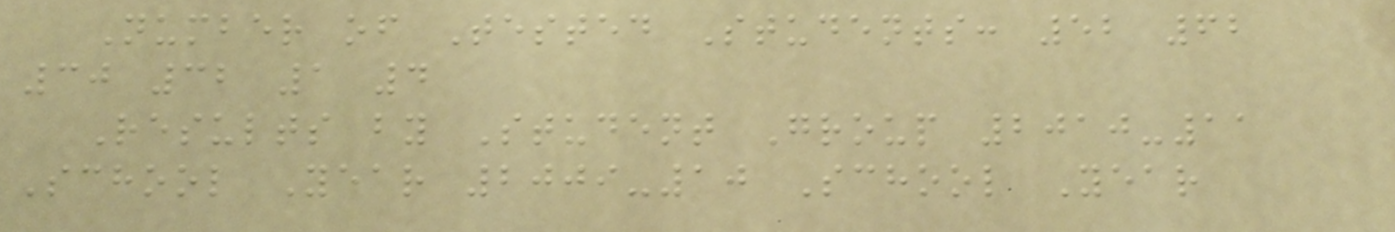Number of Tested Students: 52 62
30 32 1 4
Results by Student Group 2010-11
School Year 2009-10 School Year
